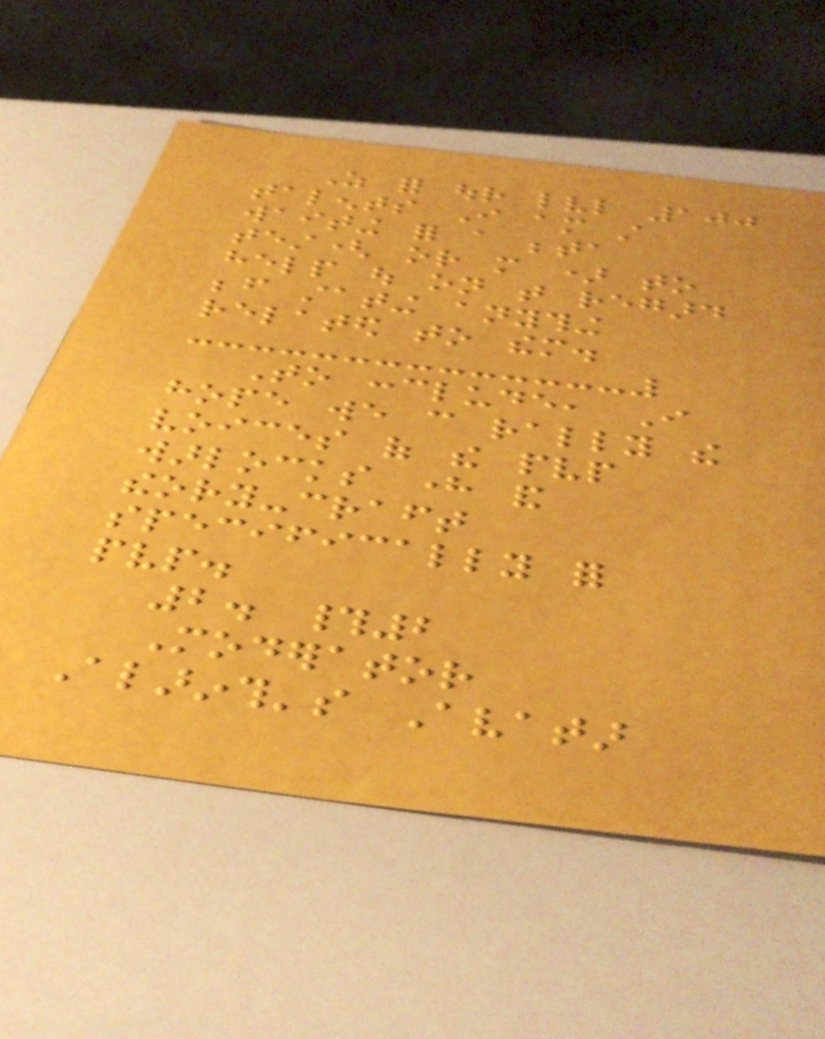As for our lvl 100
talents I am still
waiting for a beta
test( or more ) to
help out on that regard
before stating anything
related to them.
To conclude, I
hope we can rally the
voices of the pvp
warlocks here and
theory-craft
specifically for
pvp.
2. #2
Moderator
Alarinth's Avatar
